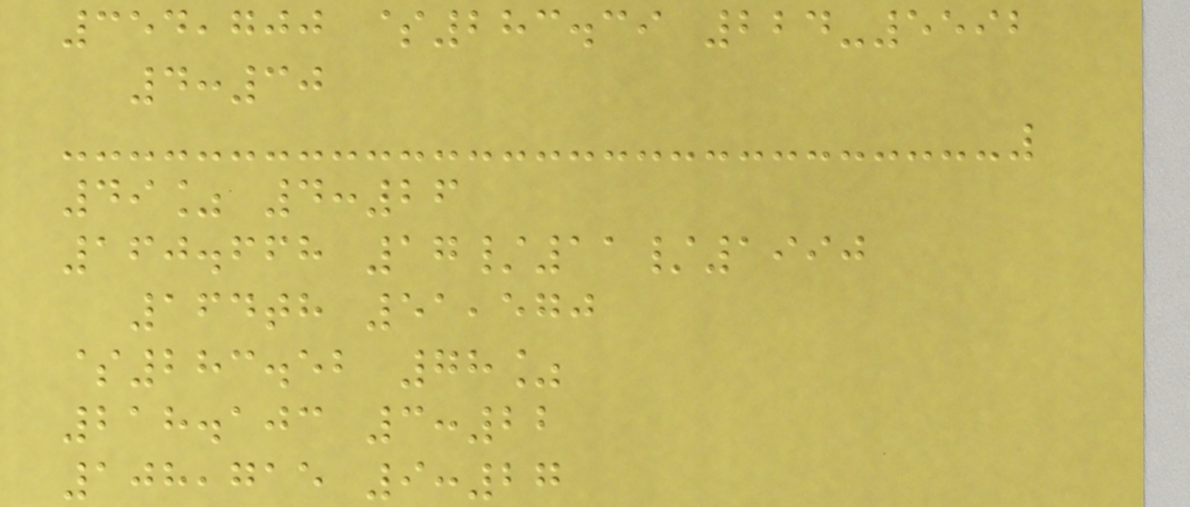354,700 $283.39 224-5592
4:30
49% 4:26
160.668 17/11/1990
164th 51,570
$283.52 78%
218.103 3:22
108,715 9:27
